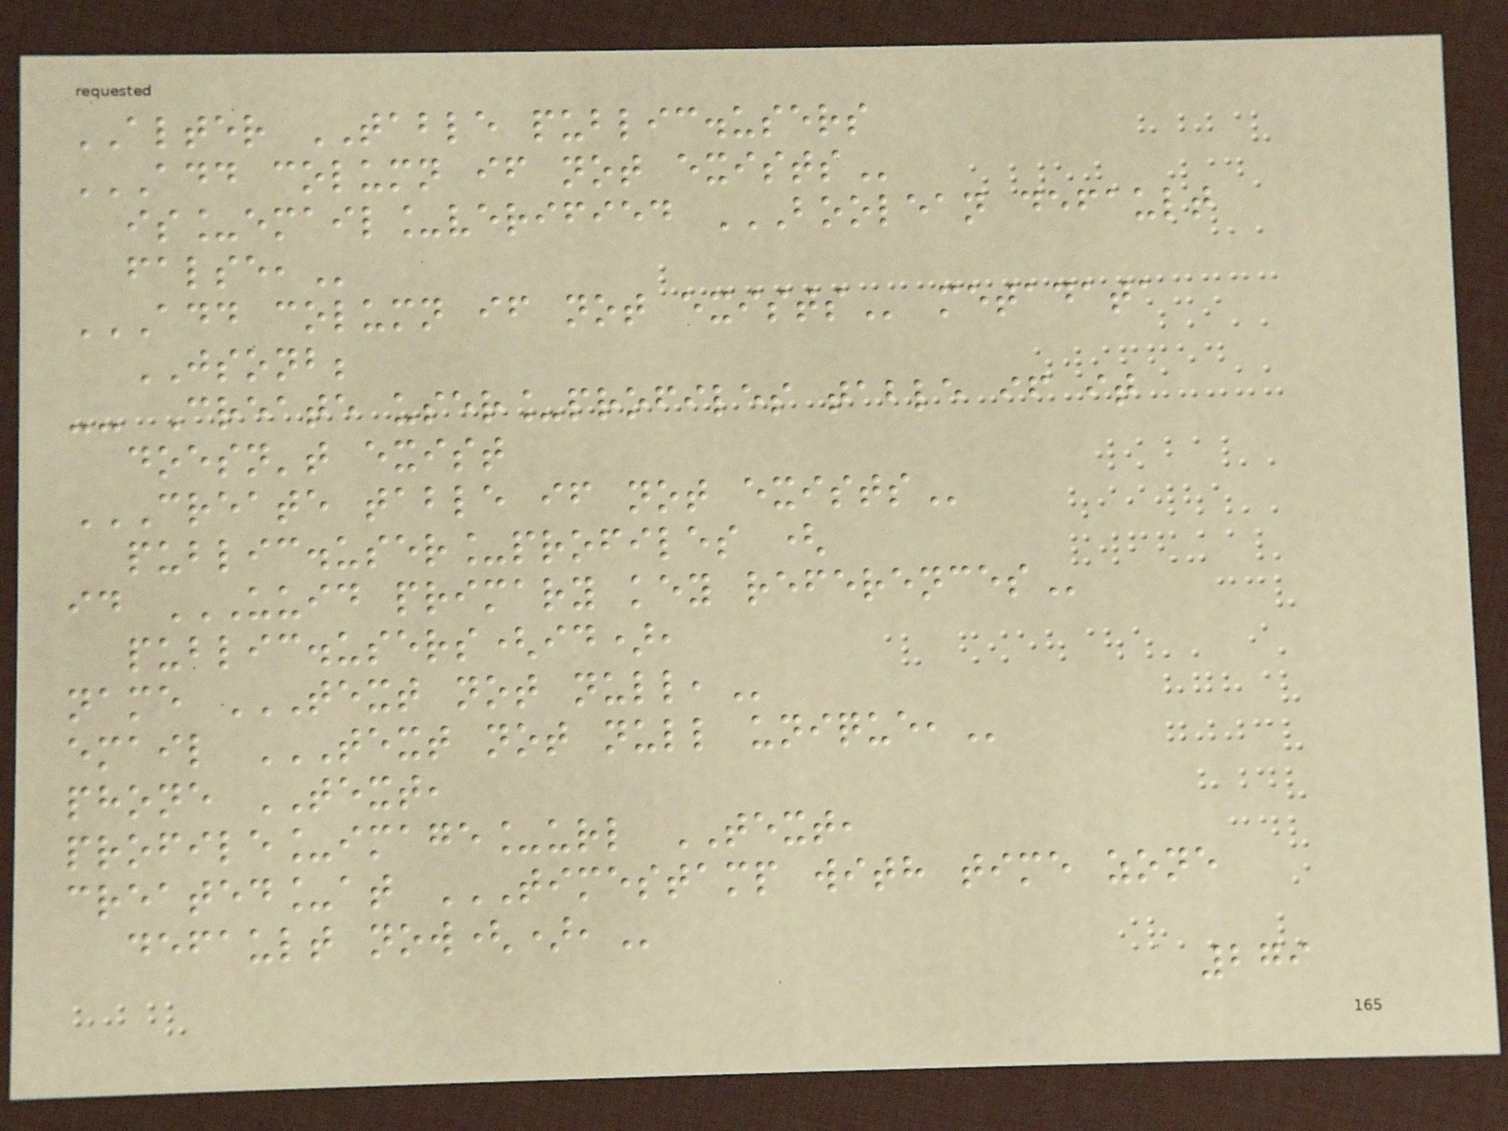ALTER TABLE public.users
ADD COLUMN IF NOT EXISTS
is_email_verified BOOLEAN DEFAULT
FALSE,
ADD COLUMN IF NOT EXISTS metadata
JSONB;
-- Create user_profiles table if it
doesn't exist
CREATE TABLE IF NOT EXISTS
public.user_profiles (
id UUID PRIMARY KEY REFERENCES
public.users(id),
name TEXT NOT NULL,
email TEXT NOT NULL UNIQUE,
phone TEXT,
profile_image_url TEXT,
created_at TIMESTAMP WITH TIME ZONE
DEFAULT NOW(),
279
